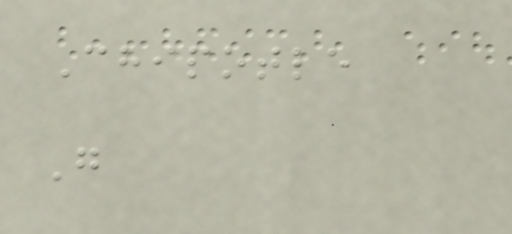Chipotle
G
